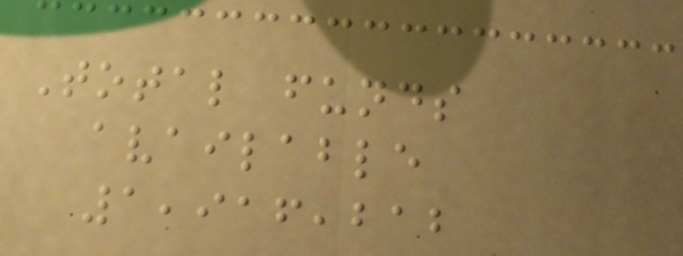Total funds
available
1,916,212
